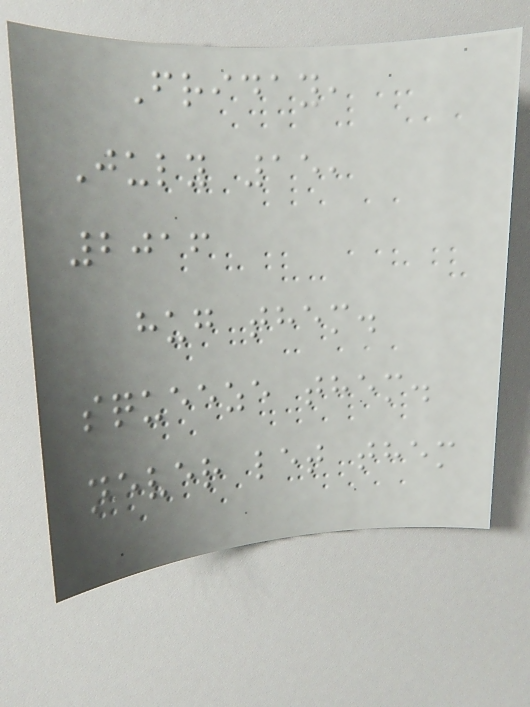Friday,
July 15,
2016
hug them.
squeeze them.
never let them
